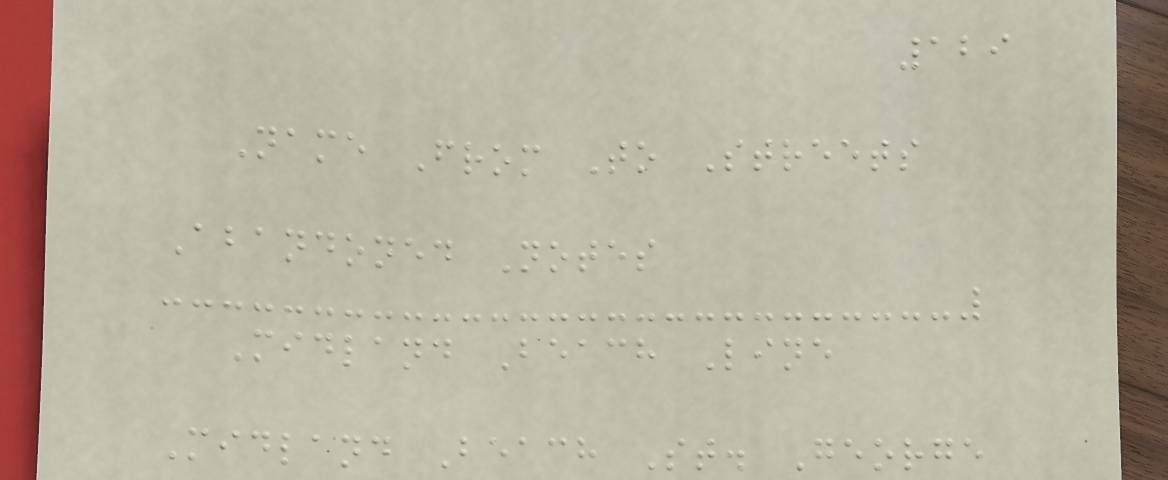129
Name From To Streets
Abandoned Notes
Midland Beach Line
Midland Beach St. George
